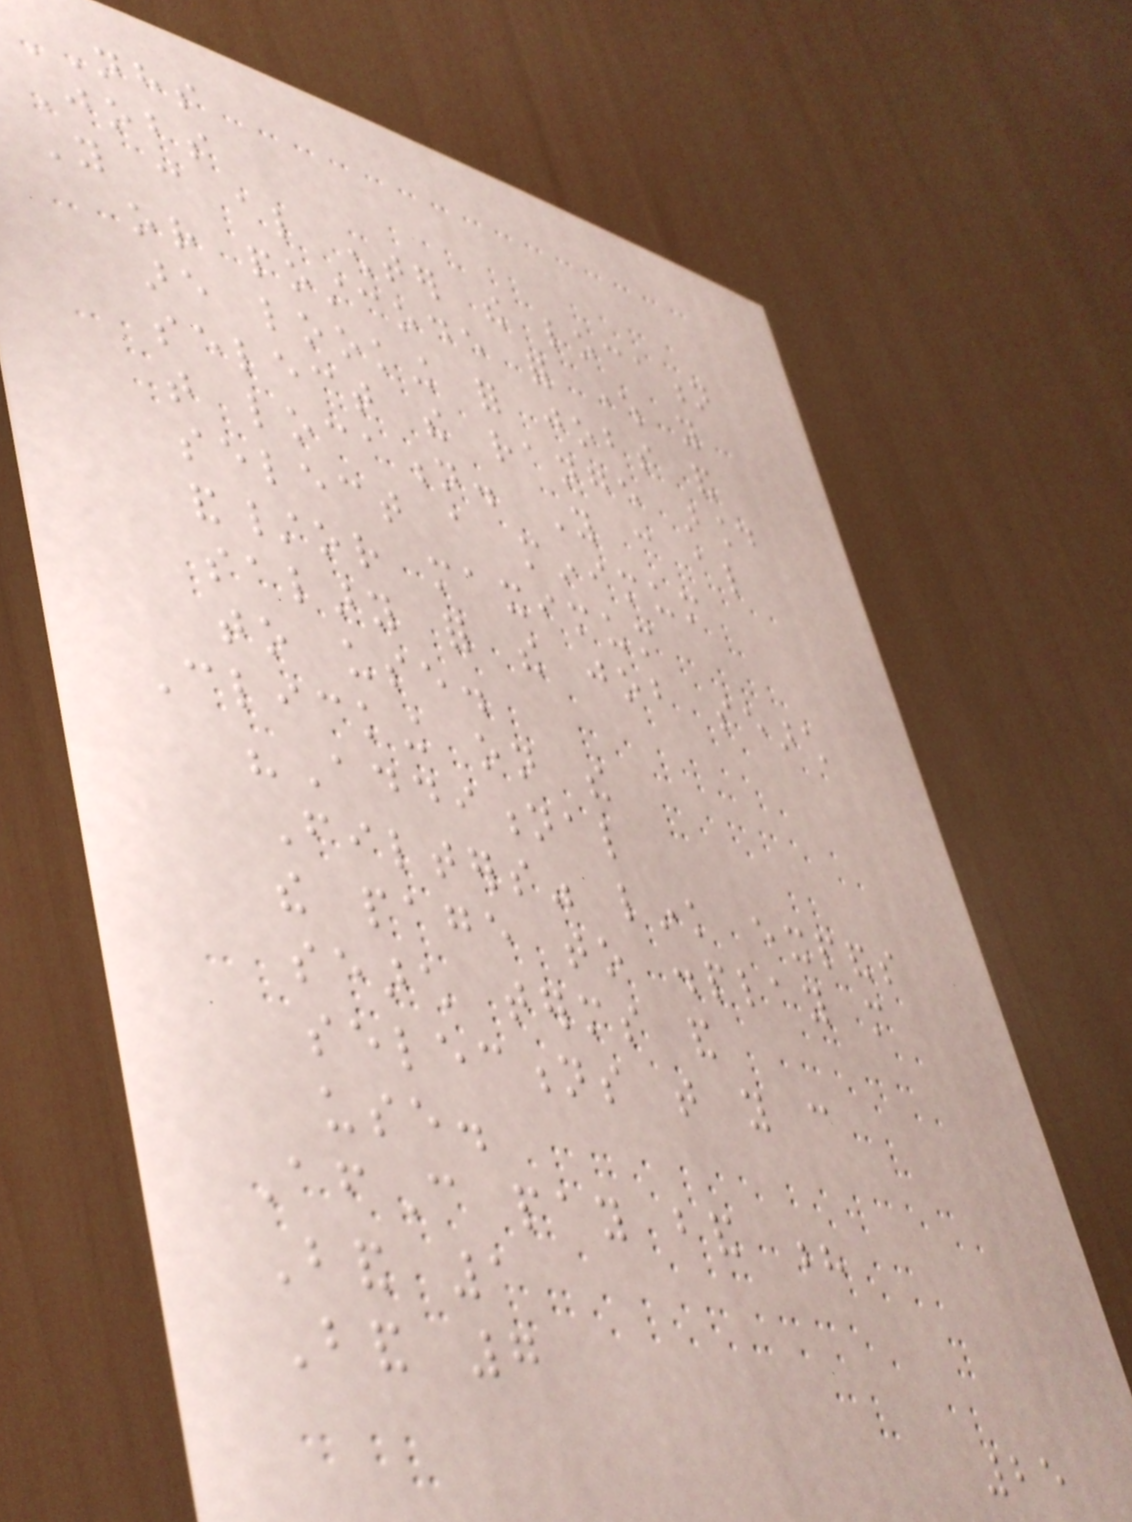NHS
Jobs
You can also enter the location
or postcode for where you
are looking for jobs and
select the range around
that location. You can also
select a minimum
and/or maximum
salary for the job search
to use.
Clicking on the
"Additional
Filters" link expands
the page to display more
search terms and
selections that you can
use.
AfC pay band ?
Band 1
Band 7
25
